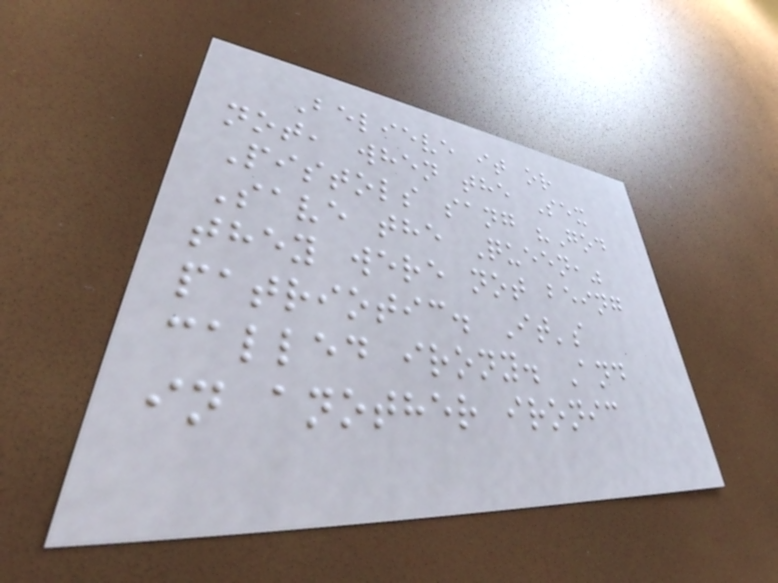Believe it or
not, when the Sex
Pistols sang "God
Save the Queen,"
they were not being
patriotic. It's
called irony. And
in another ironic
